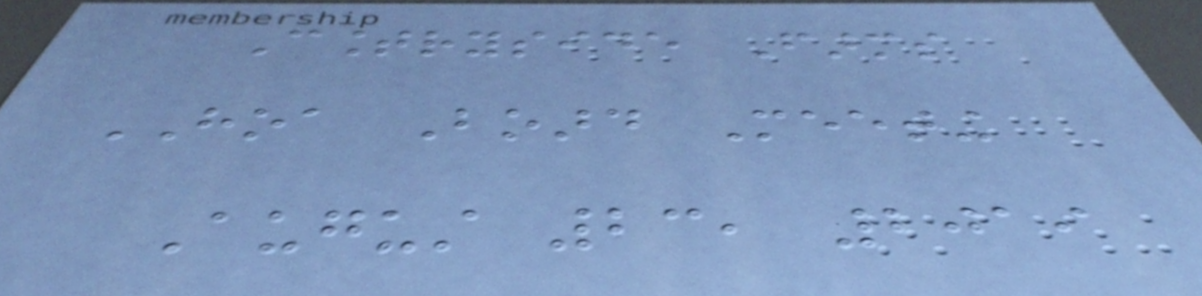Countryside Farms
HOA Board Meeting
August 23, 2019
